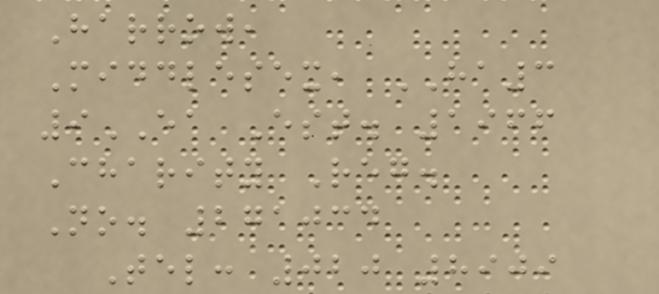Harrow,
Middlesex, HA3
9EA Est. 1966
Charity Reg.
No. 271034
Tel: 020 8909
